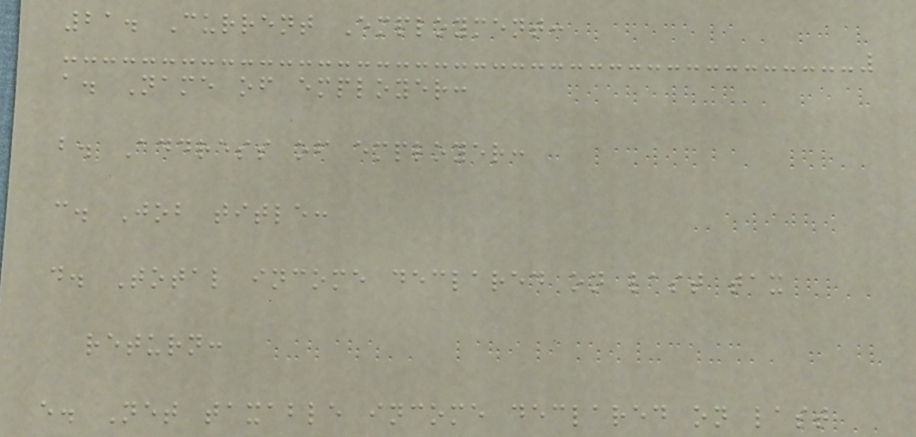21. Current Employment:
a. Name of employer:
b. Address of employer:
c. Job title:
d. Total income declared on last tax
return:
e. Net taxable income declared on last
